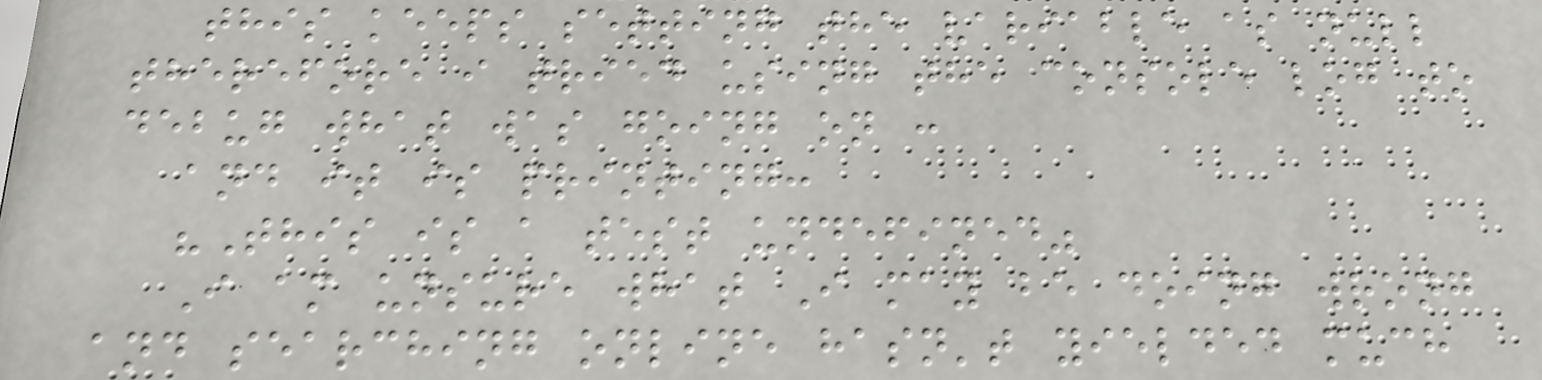this keeps setting the variable as null
therefore i tried using the console log to
debug what was going on :
and it is printing:
"This is a test undefined"
I am unsure what I may be doing wrong
and searching online hasn't yielded much
